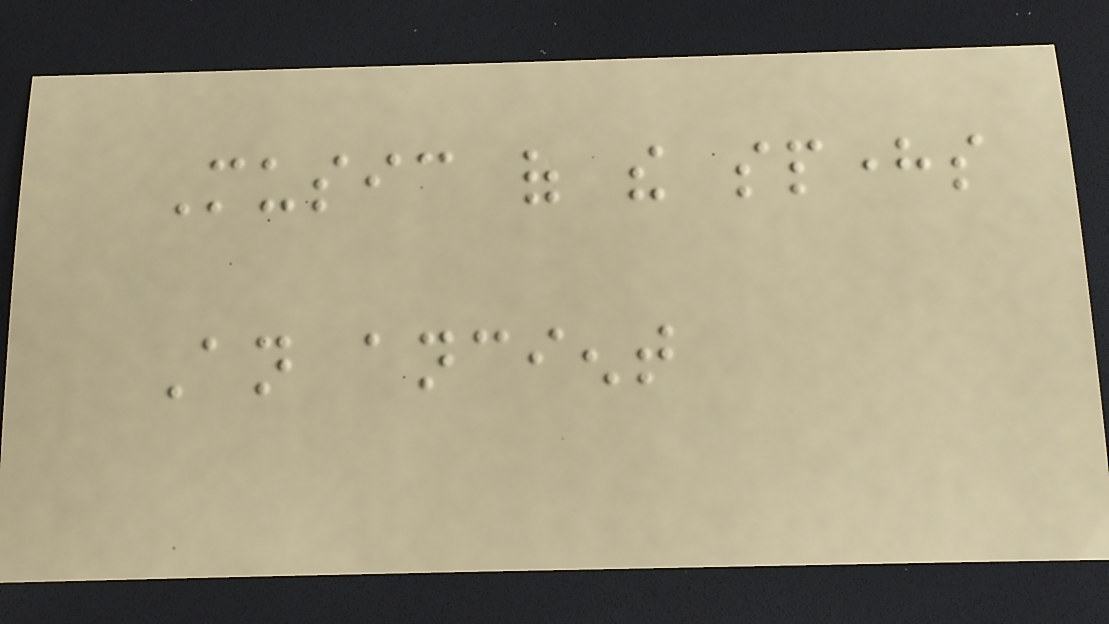Music of the spheres
An ancient
